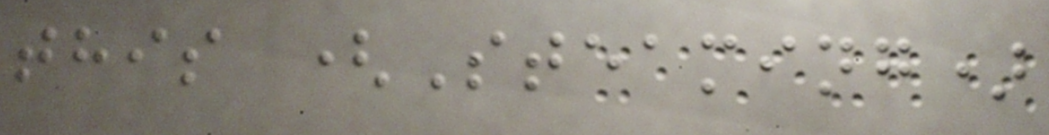this (Steaming)
